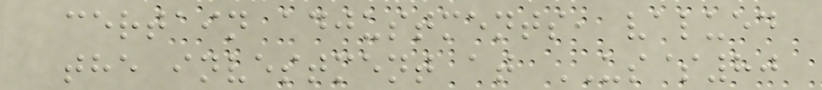certain adjustments, valued
the investment at US$80
